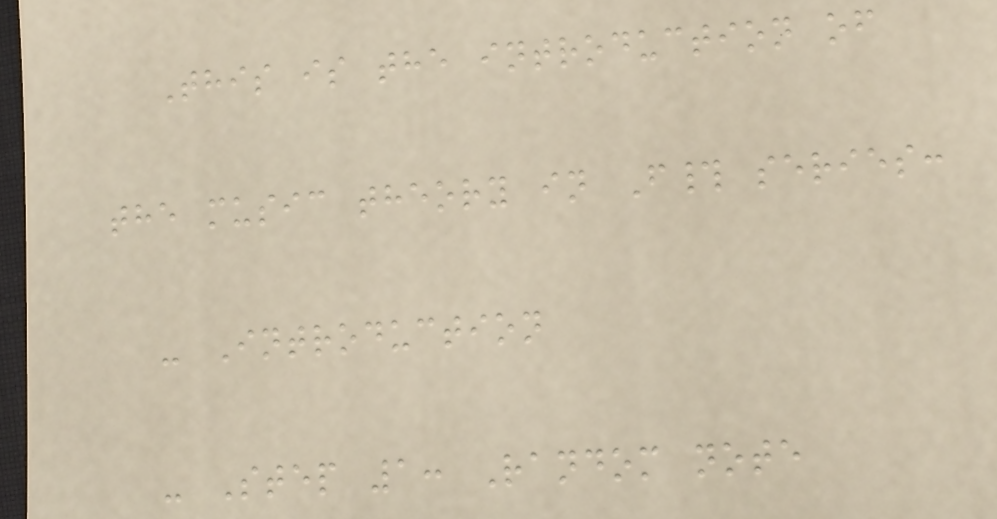This is the introduction of
the music theory in F# series:
- Introduction
- Step 1: Random note
